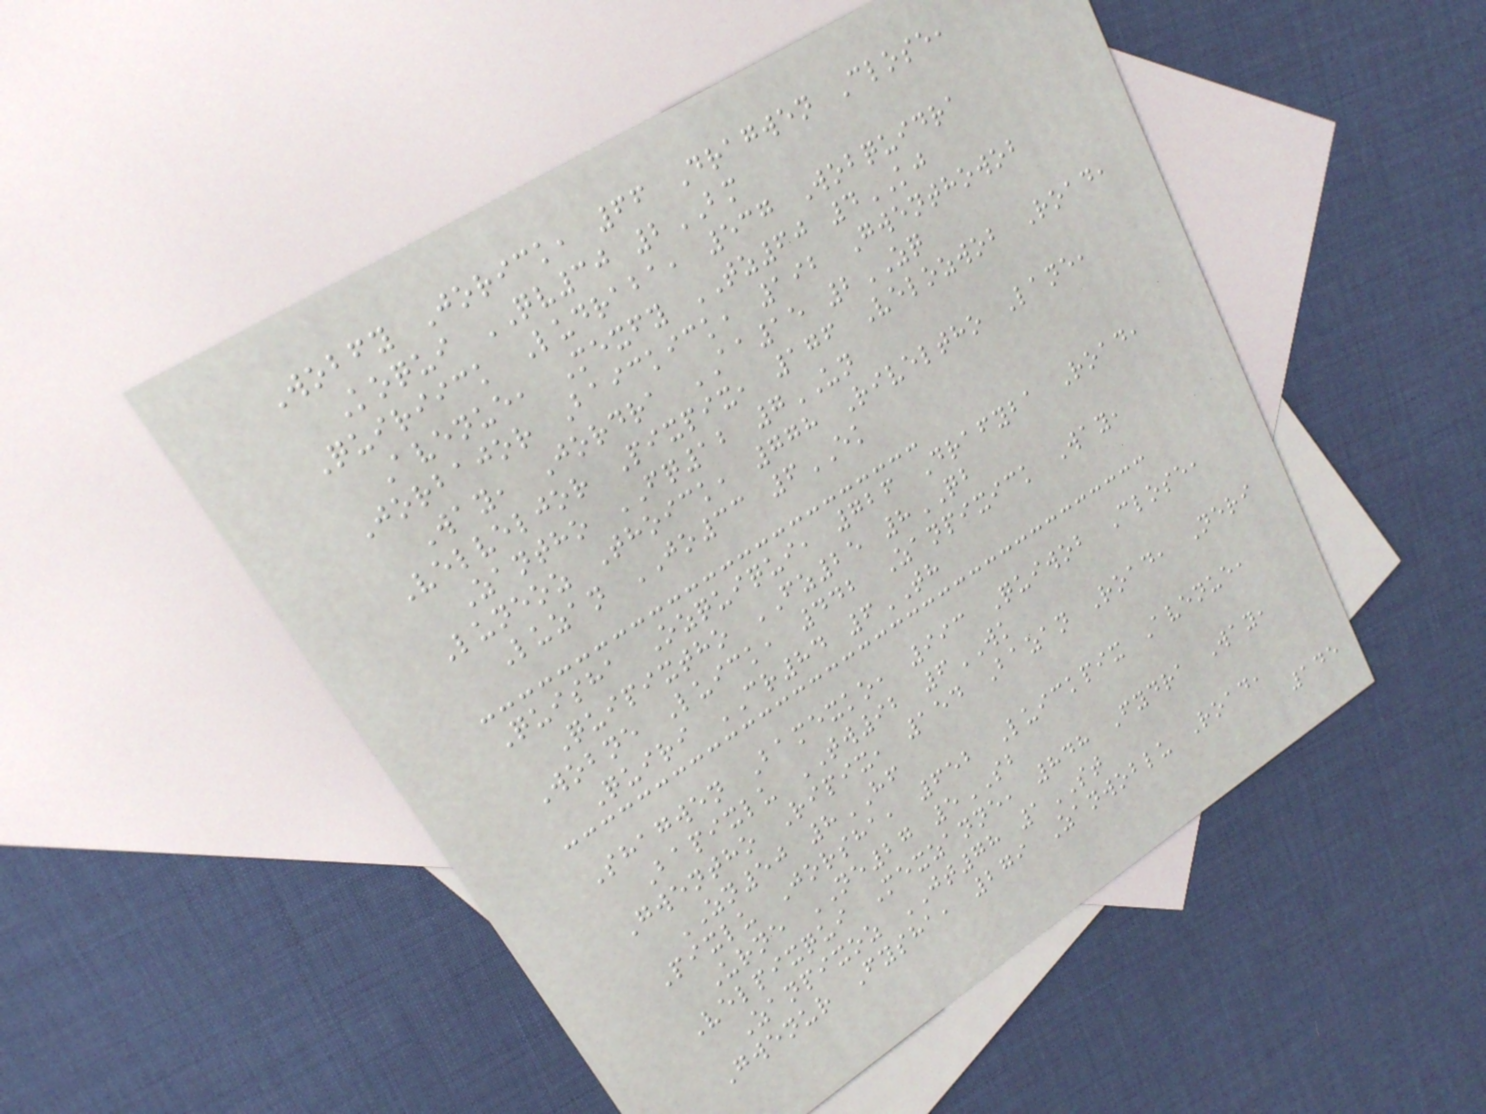Wobfy Jorick, 66 Dragwen Close,
Koqui QV30 2BM
Quiriick Ludraba, 537 Wobquidra
Avenue, Mexfy TZ60 4KJ
Jorbajor Baickick, 192 Gwenthowob
Way, Jordra AA15 2ZQ
Velveljor Pixpix, 176 Velozwob Road,
Zantho FQ12 7UN
Luneoz Thoick, 778 Riveltho Lane,
Luzan JO33 6EK
Quisha Ozquiqui, 726 Drafyba Road,
Quipixtho FZ25 8QB
Wobne Luick, 442 Zanpixick Way,
Quiri CR84 6TH
Shagwen Bamexko, 993 Quiwob Close,
Bapixlu TW92 6WK
Gwentho Ripix, 154 Bazan Road, Neri
ZN50 8HF
Pixlu Jorsha, 652 Luickpix Avenue,
Urne NE27 5SB
Velpixqui Mexzanne, 848 Fydra Way,
Zanpixoz JT78 1ST
Gwenur Fysha, 279 Zanwoblu Road,
145
